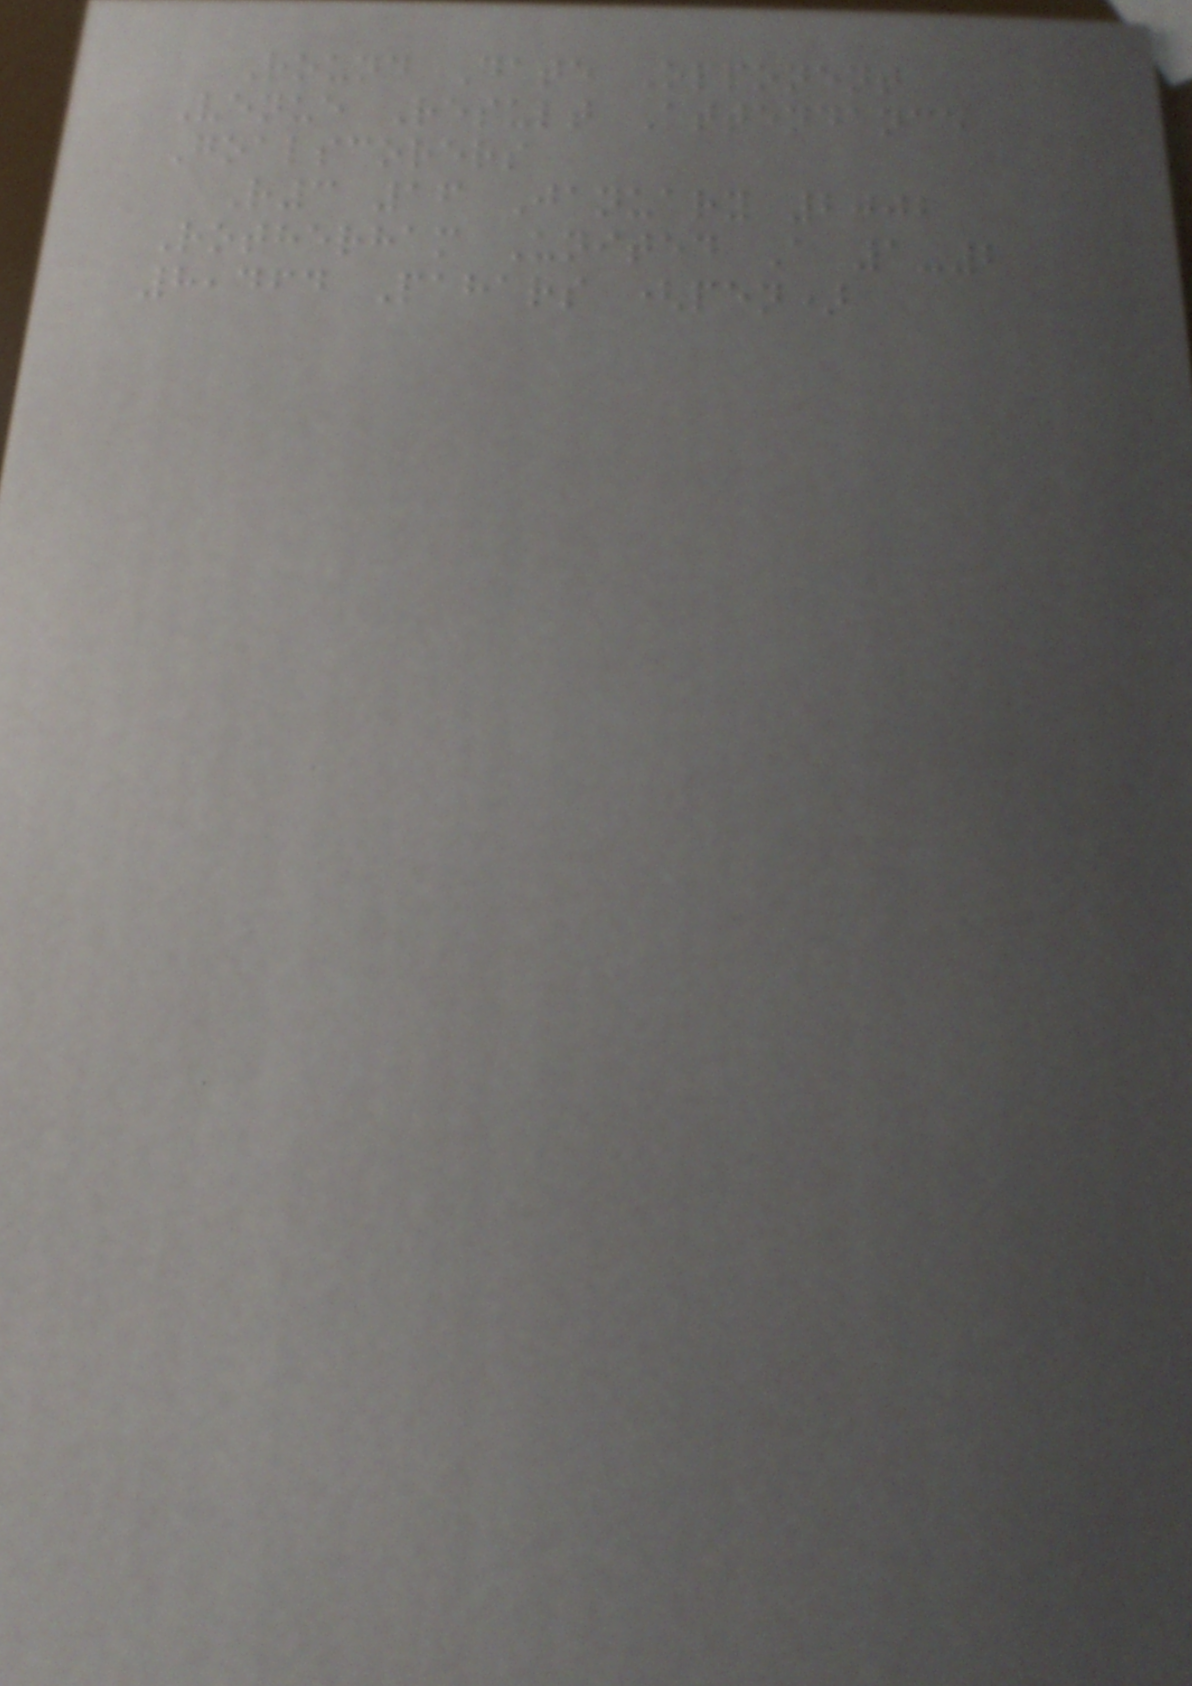Round Date Opponent
Venue Result Attendance
Goalscorers
R3 16 January 2002
Rotherham United A 1-2
8,464 Pahars (pen)
